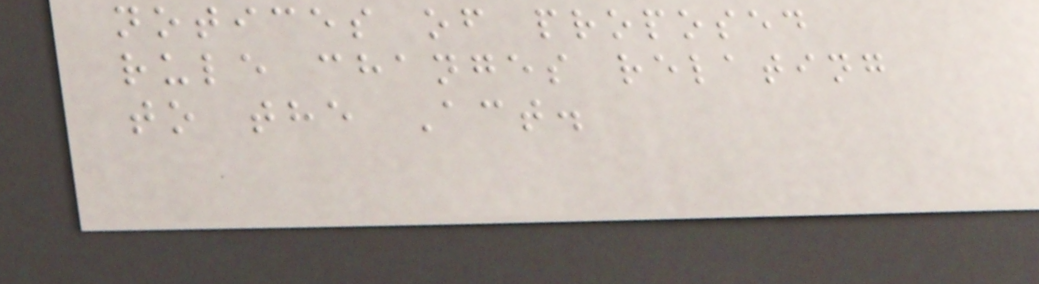notices of proposed
rule changes relating
to the Act.
